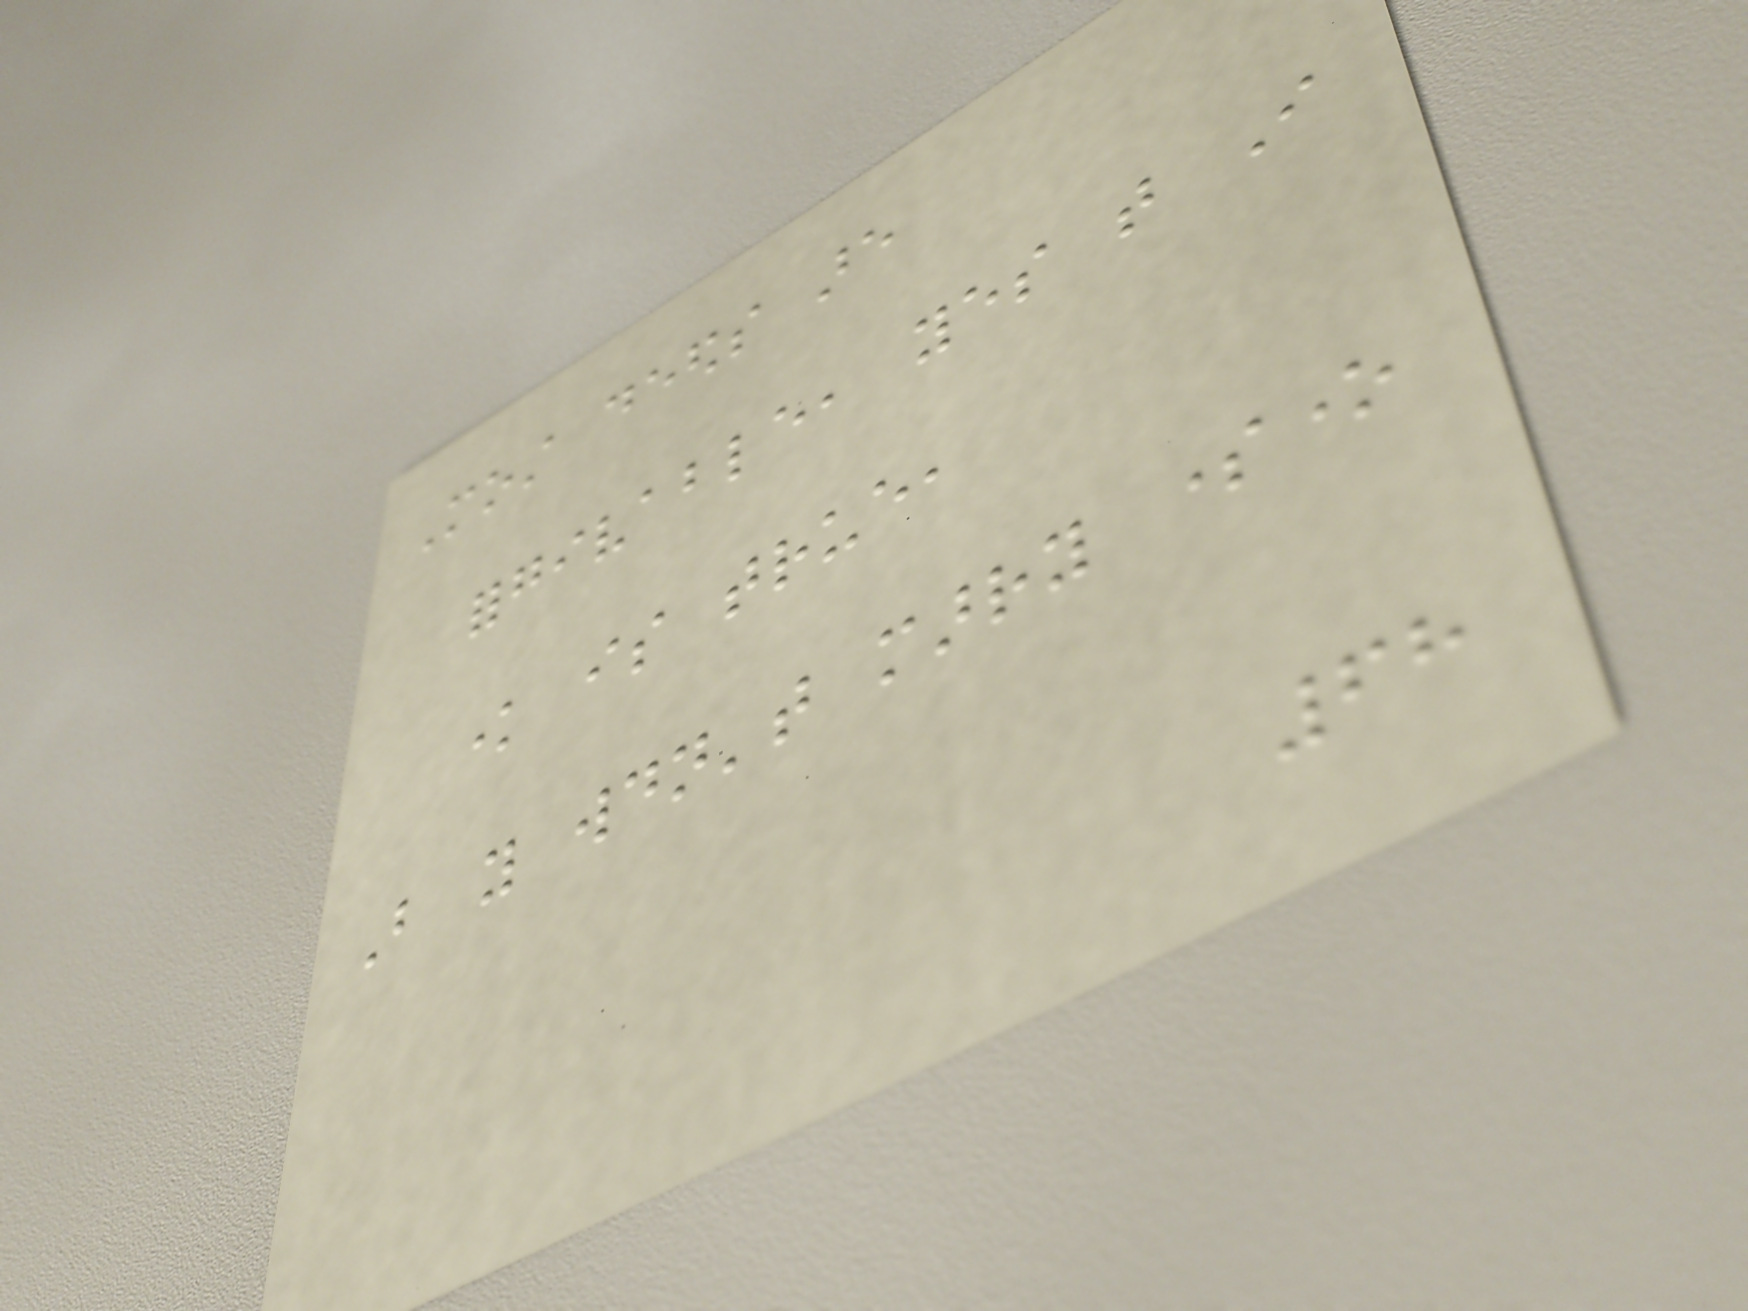Most deeds are
forgivable, yes that I
know is true,
But you wouldn't marry someone
68
